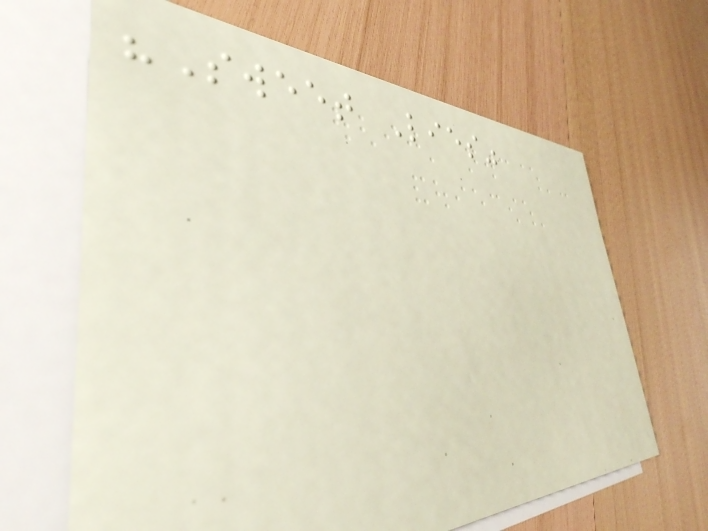"Sweet Lies"
